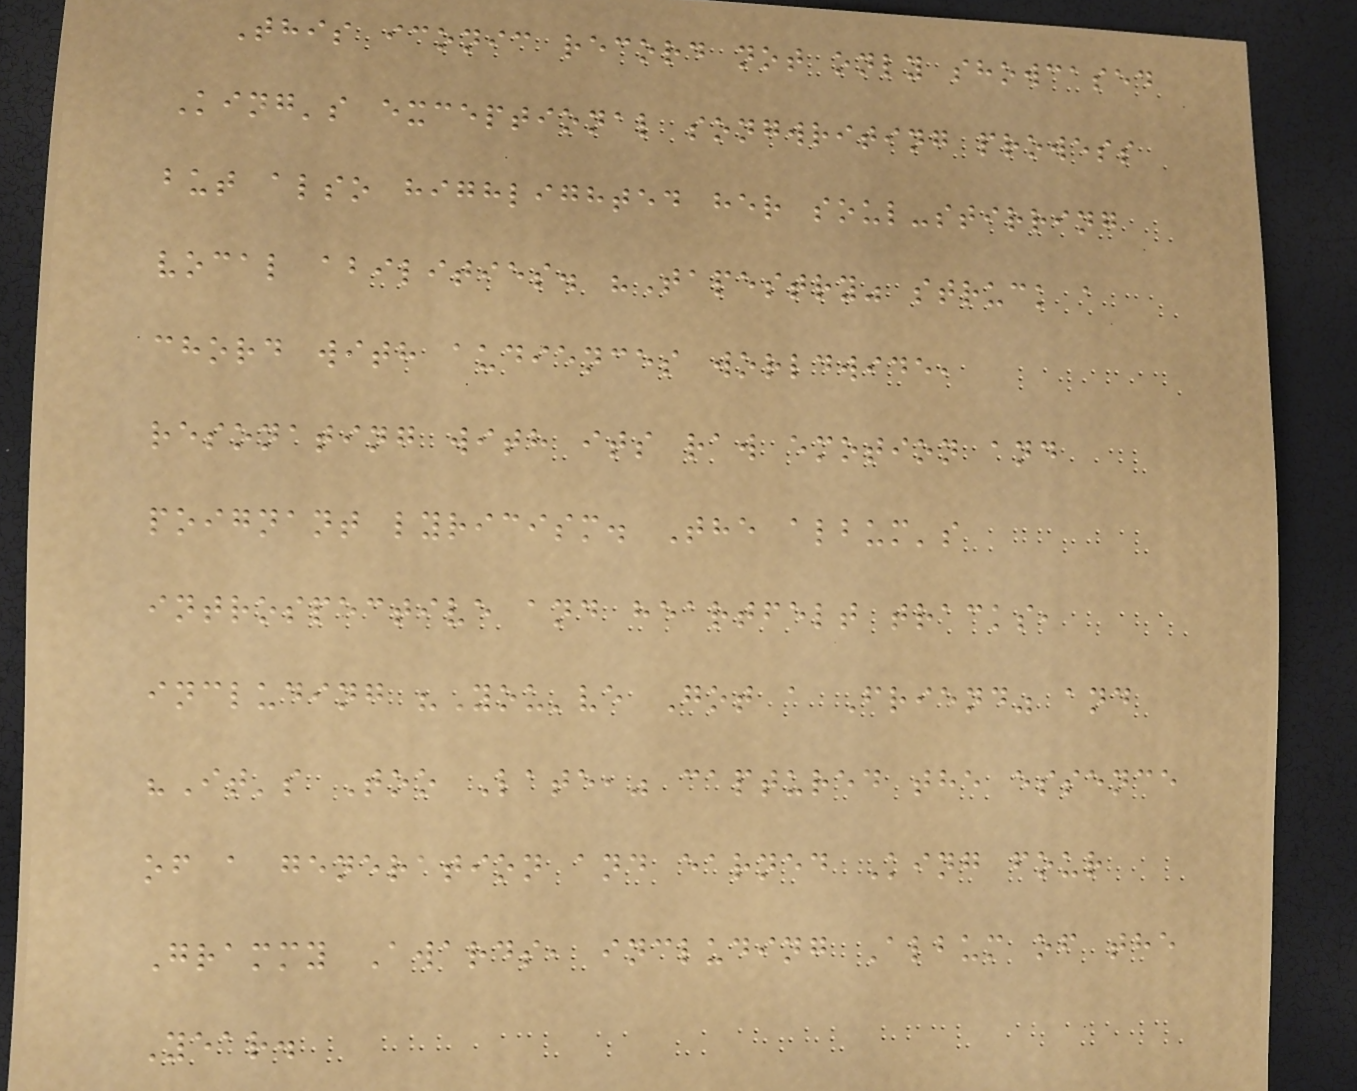This iconic record not only showcased
King's exceptional songwriting prowess
but also highlighted her soul-stirring
vocal abilities. "Tapestry" struck a
chord with audiences worldwide,
resonating with its raw emotion and
poignant lyricism. The album's
introspective and heartfelt tracks,
including "You've Got a Friend" and
"It's Too Late," captured the essence
of a generation and earned King four
Grammy Awards, including Album of the
Year.
